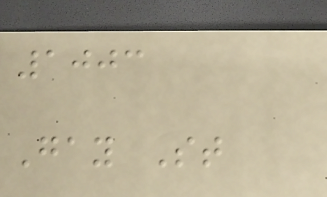1003
Gay St
